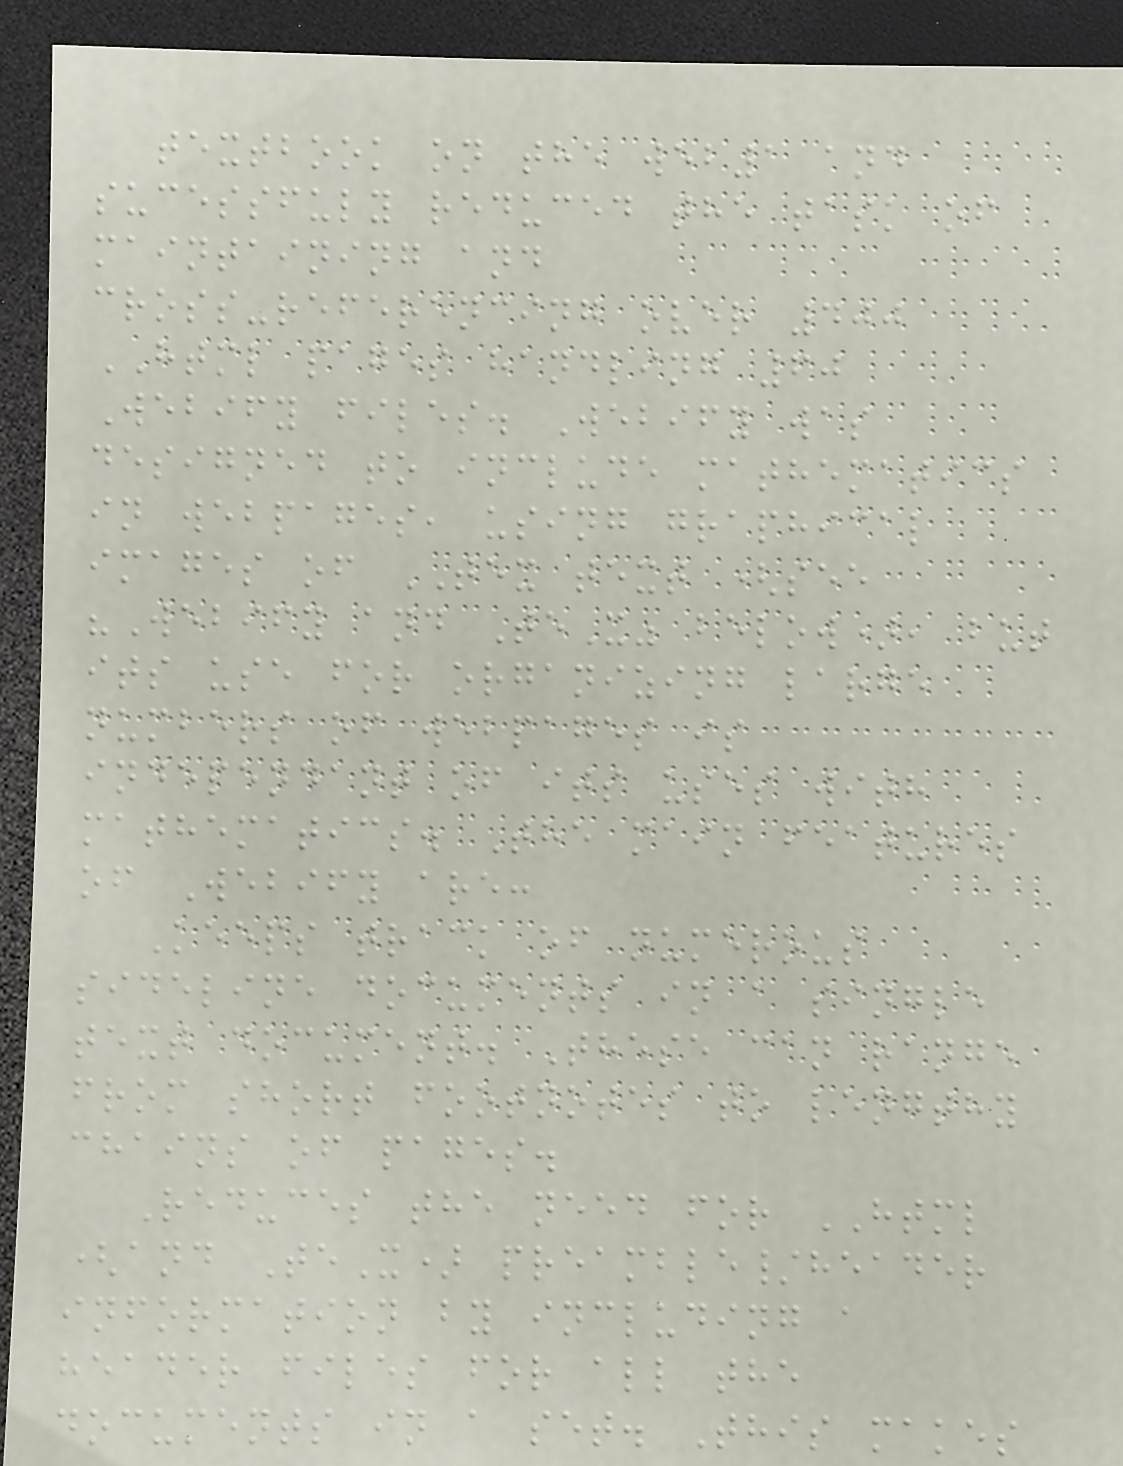textbook on the web1 and
sucessfuly reduced the task of
maintaining and
cross-referencing over 400
HTML pages handling 60
Webify files. Webify was
designed to include mathematics
in webpages, using graphical
images of TEX text (see
"Webify and TeX" below), but
its use for organizing large
numbers of webpages is
independant of its uses with
mathematics. The main features
of Webify are:
Keeps track of numerous
sideline documents in a single
text document. These can range
from short footnotes to lengthy
chains of pages.
Reduces the need for HTML
(and TeX) preamble/header
information by including a
header files for all the
documents in a set. This makes
